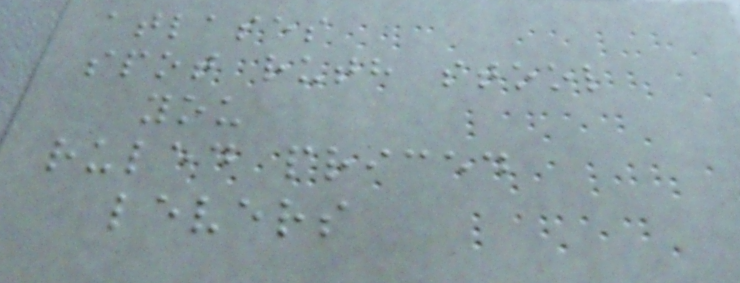atlases
spot ruth stool
you
ruled priced
levers
